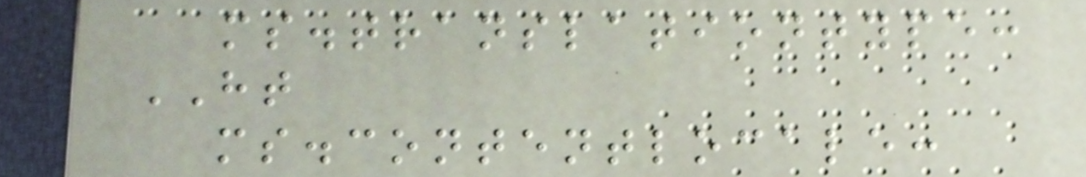ms.translationtype:
HT
ms.contentlocale:
